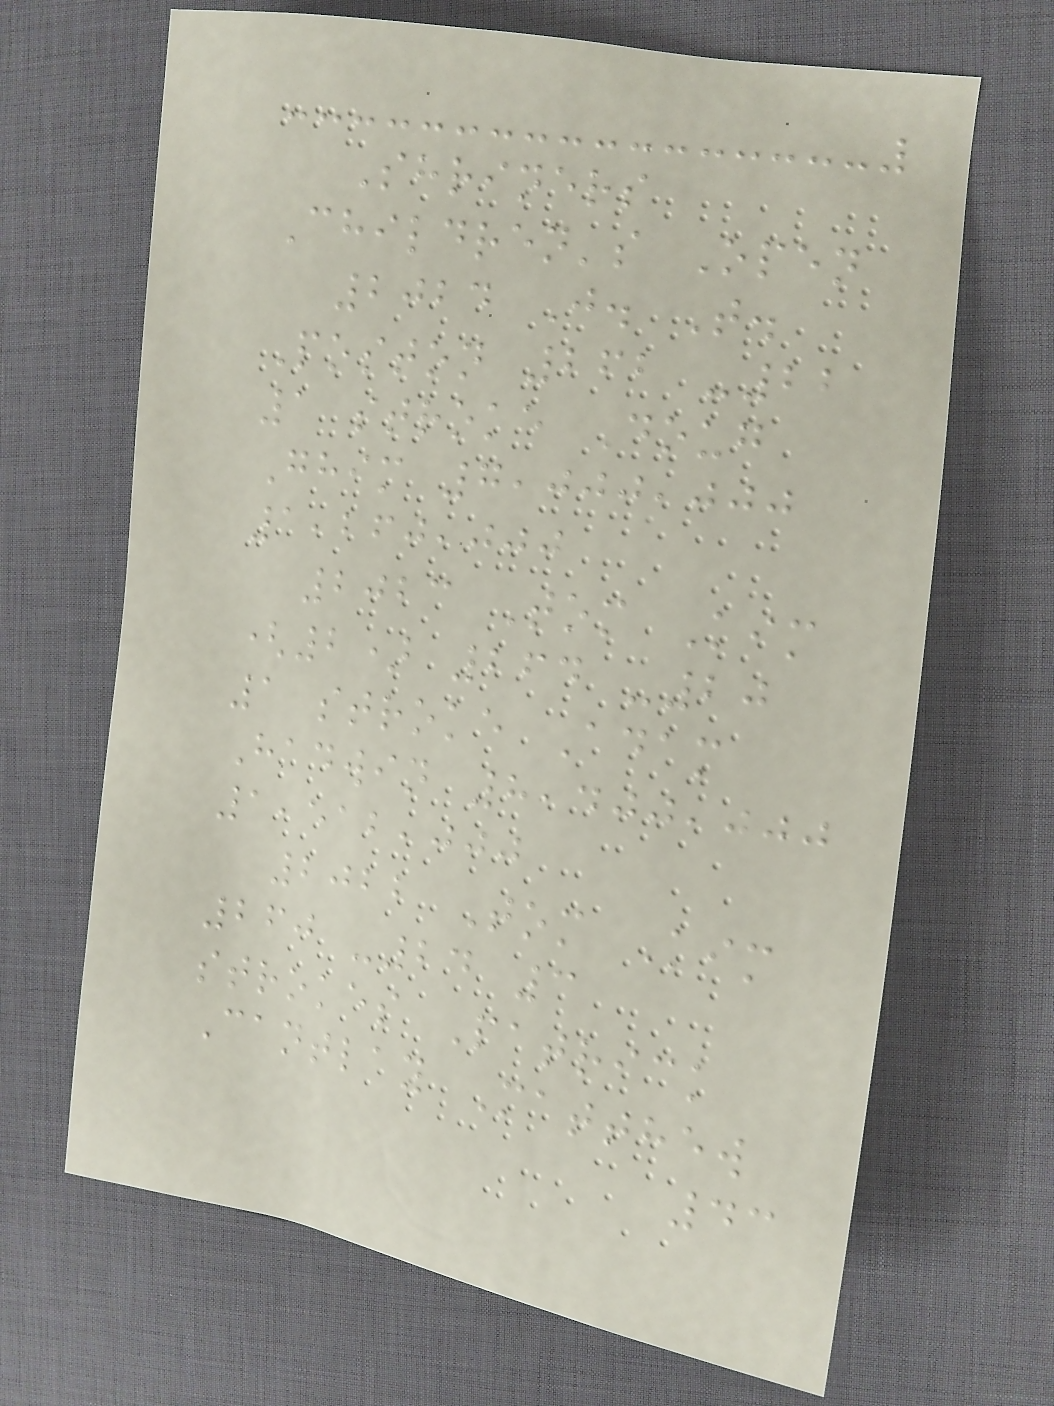Shriners
Children's Open
2024 J. T.
Poston 262 -22
1 stroke Doug
Ghim 7,000,000
1,260,000
2023 Tom Kim
(2) 264 -20
1 stroke Adam
Hadwin 8,400,000
1,512,000
2022 Tom Kim
260 -24 3
strokes Patrick
Cantlay Matthew
43
